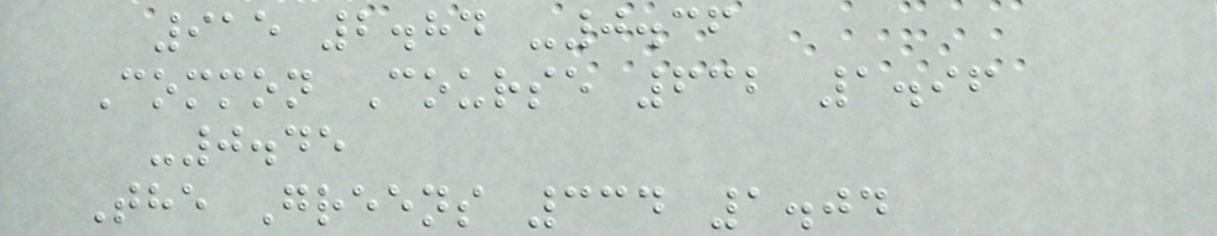915 2.84 -0.36
Common Course 632 1.96
-0.45
The Greens 334 1.04
